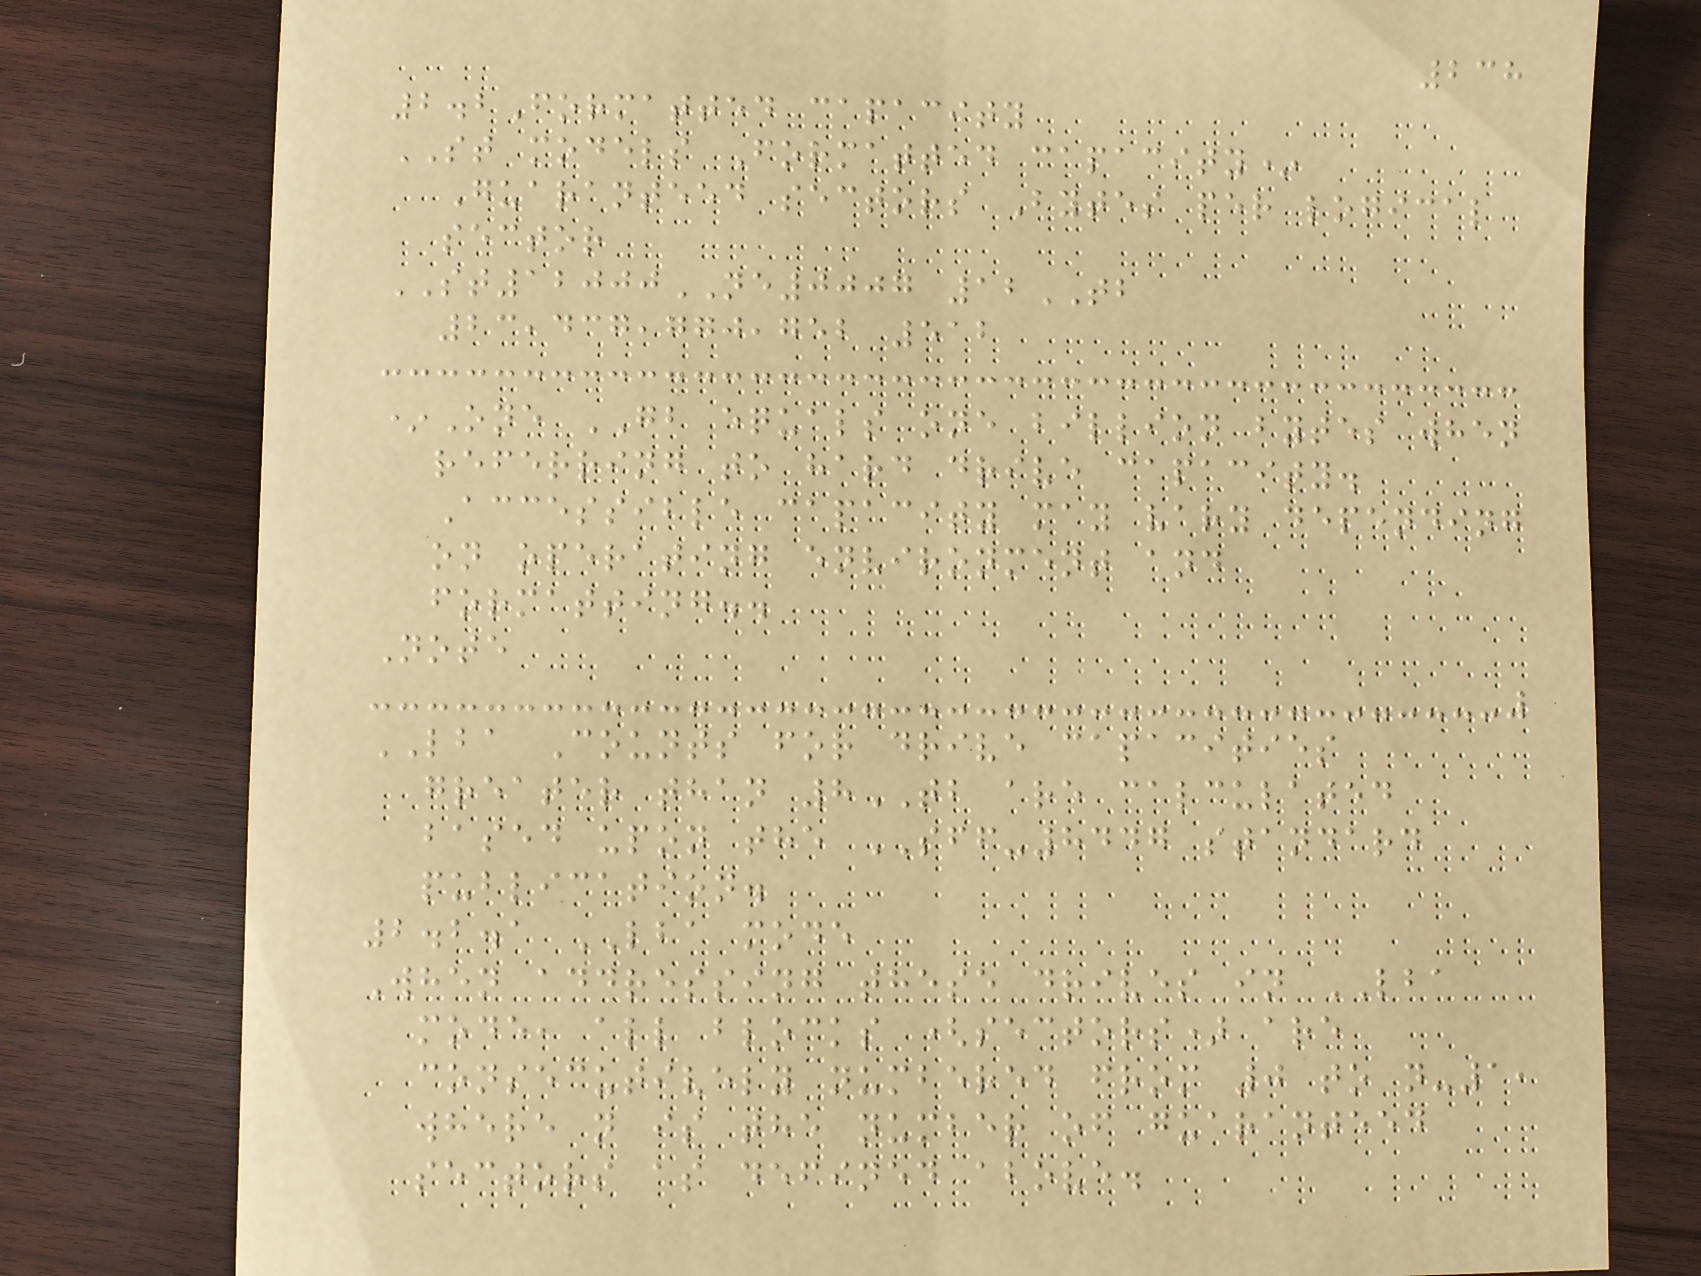238
2.2Formatted capacity
ST models Formatted capacity*
Guaranteed sectors Bytes per logical
sector
ST12000NE0007 12TB
23,437,770,752 512
*One GB equals one billion bytes when
referring to hard drive capacity.
Accessible capacity may vary depending
on operating environment and
formatting..
Note
LBA Counts for drive capacities
greater than 8TB are calculated
based upon the SFF-8447 standard
publication.
2.2.1 LBA mode
When addressing these drives in LBA
mode, all blocks (sectors) are
consecutively numbered from 0 to n-1,
where n is the number of guaranteed
sectors as defined above.
